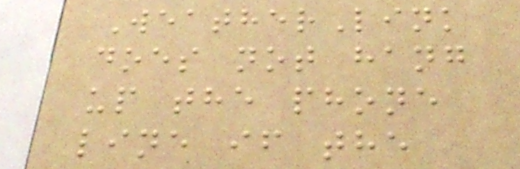WeatherLink
does not hang
up the phone
line if the
